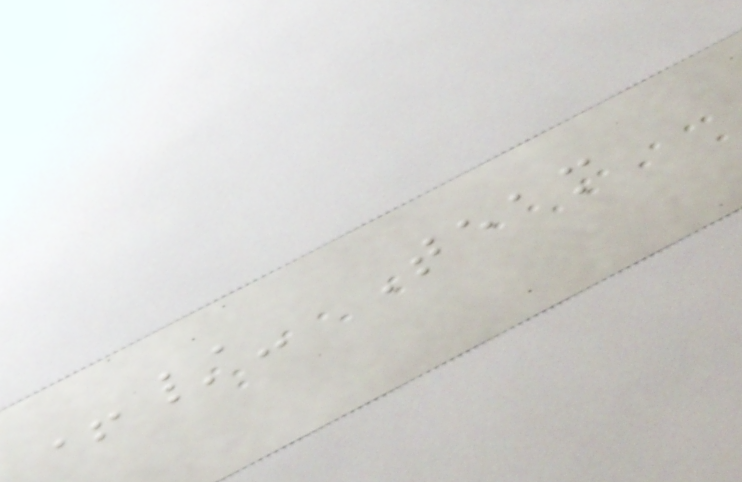+/- Team
